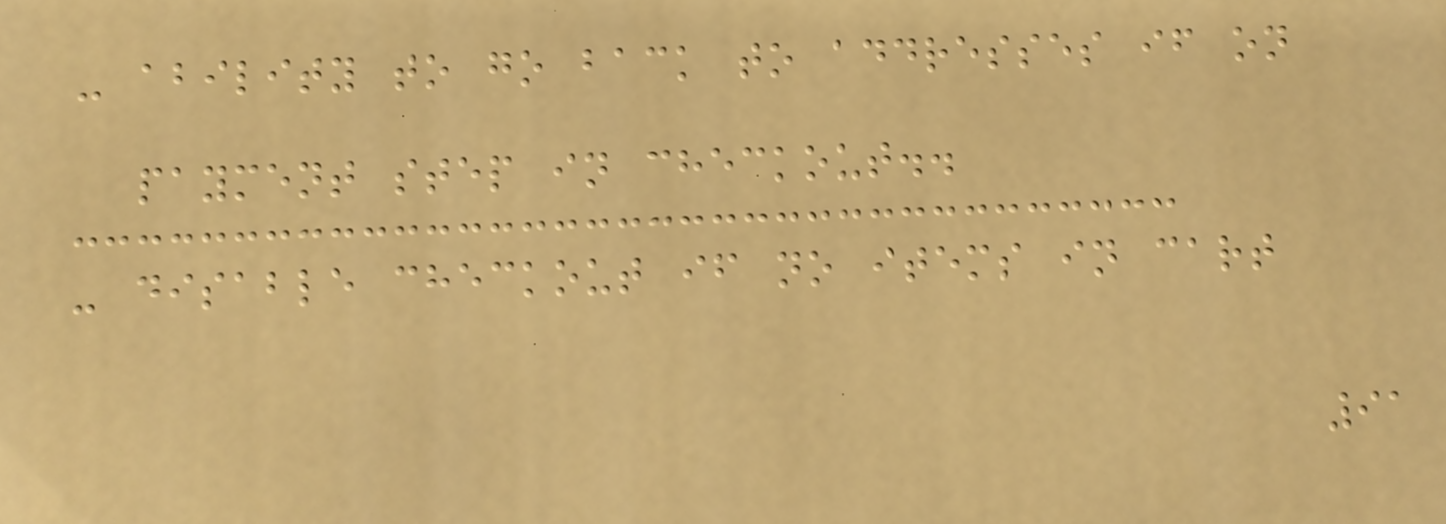- ability to go back to addresses if on
payment step in checkout..
- disable checkout if no items in cart
91
